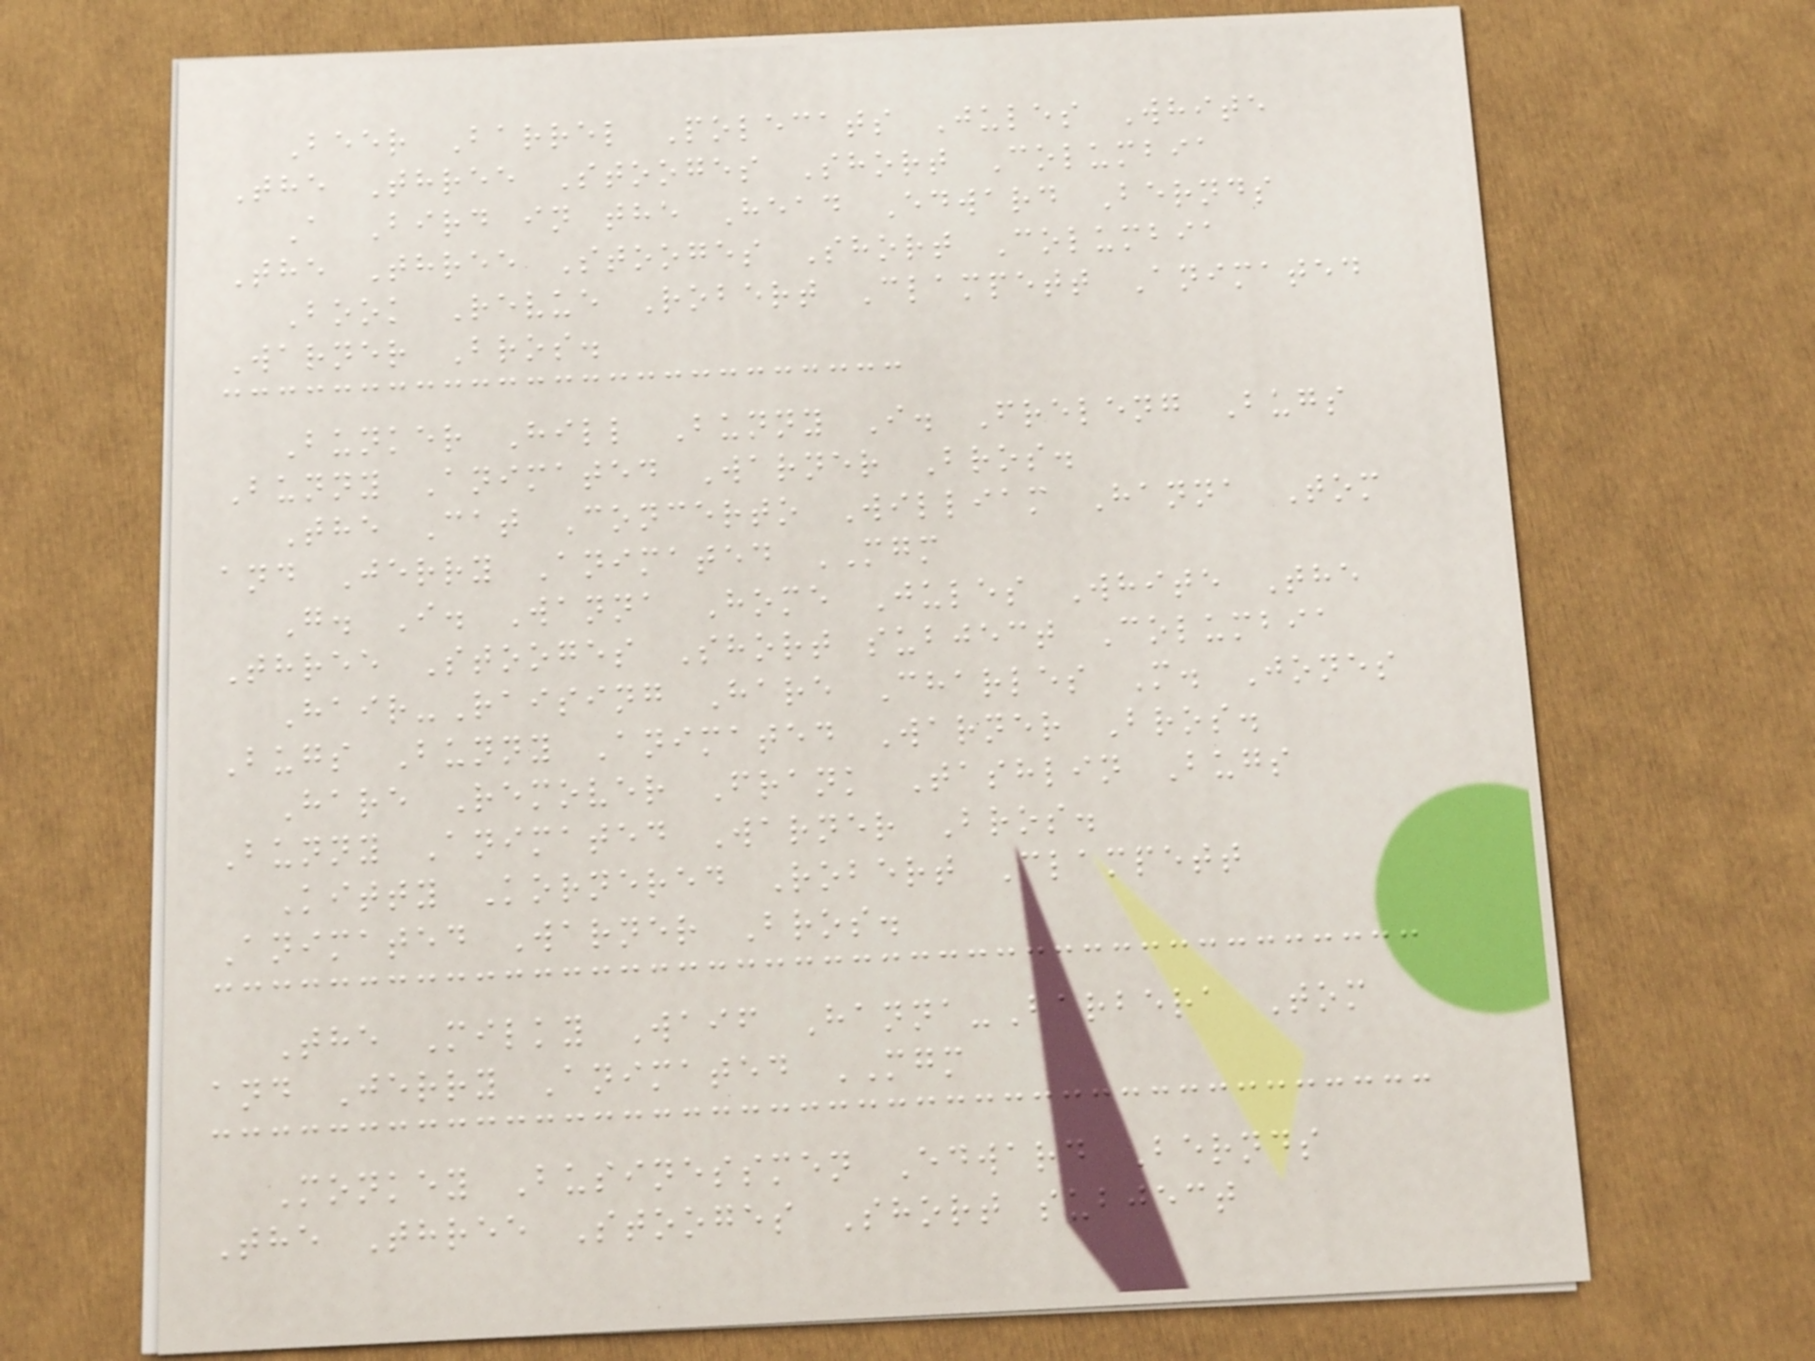Beer Barrel Polecats Jules White
The Three Stooges Short Columbia
A Bird in the Head Edward Bernds
The Three Stooges Short Columbia
Book Revue Robert Clampett Animated
Warner Bros.
Bunker Hill Bunny I. Freleng Bugs
Bunny Animated Warner Bros.
The Cat Concerto William Hanna Tom
and Jerry Animated MGM
G. I. Wanna Home Jules White The
Three Stooges Short subject Columbia
Hair-Raising Hare Charles M. Jones
Bugs Bunny Animated Warner Bros.
Hare Remover Frank Tashlin Bugs
Bunny Animated Warner Bros.
Kitty Kornered Robert Clampett
Animated Warner Bros.
The Milky Waif Hanna-Barbera Tom
and Jerry Animated MGM
Monkey Businessmen Edward Bernds
The Three Stooges Short subject
